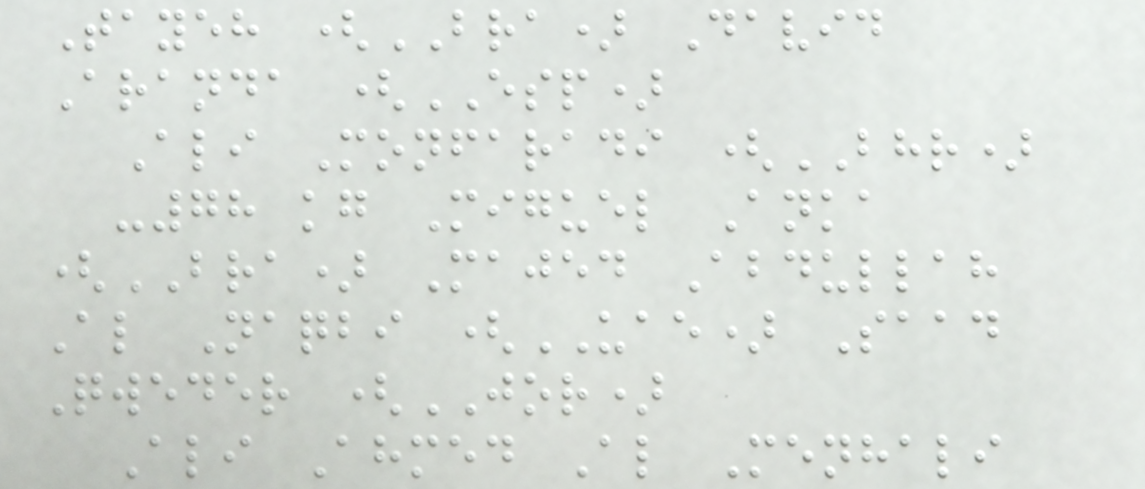Tayeh (BRA) David
Aranda (ESP)
Ali Monfaradi (BHR)
-78 kg Miguel Anka
(BRA) Majed Abdullah
Al Naqbi (UAE) Saad
Qweder (JOR)
Ali Ahmed Al Menhali
